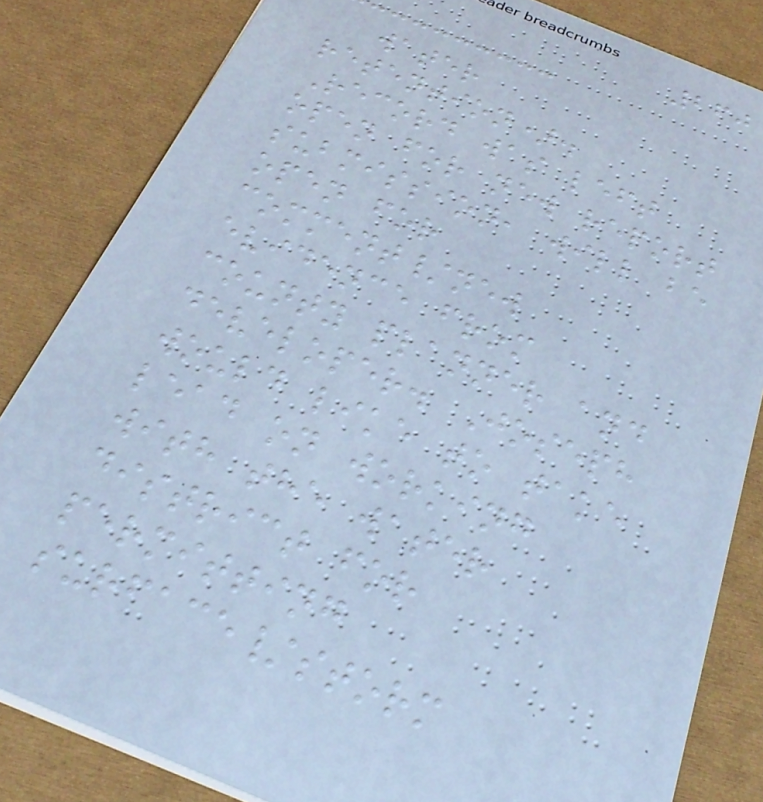260
water
retention).
Record was left
open for new report
submission, will be
open for
comment/new
evidence from
county planner and
developer. Joseph
would like to take
lead on working
with the water
district for
permitting
surface/storm
